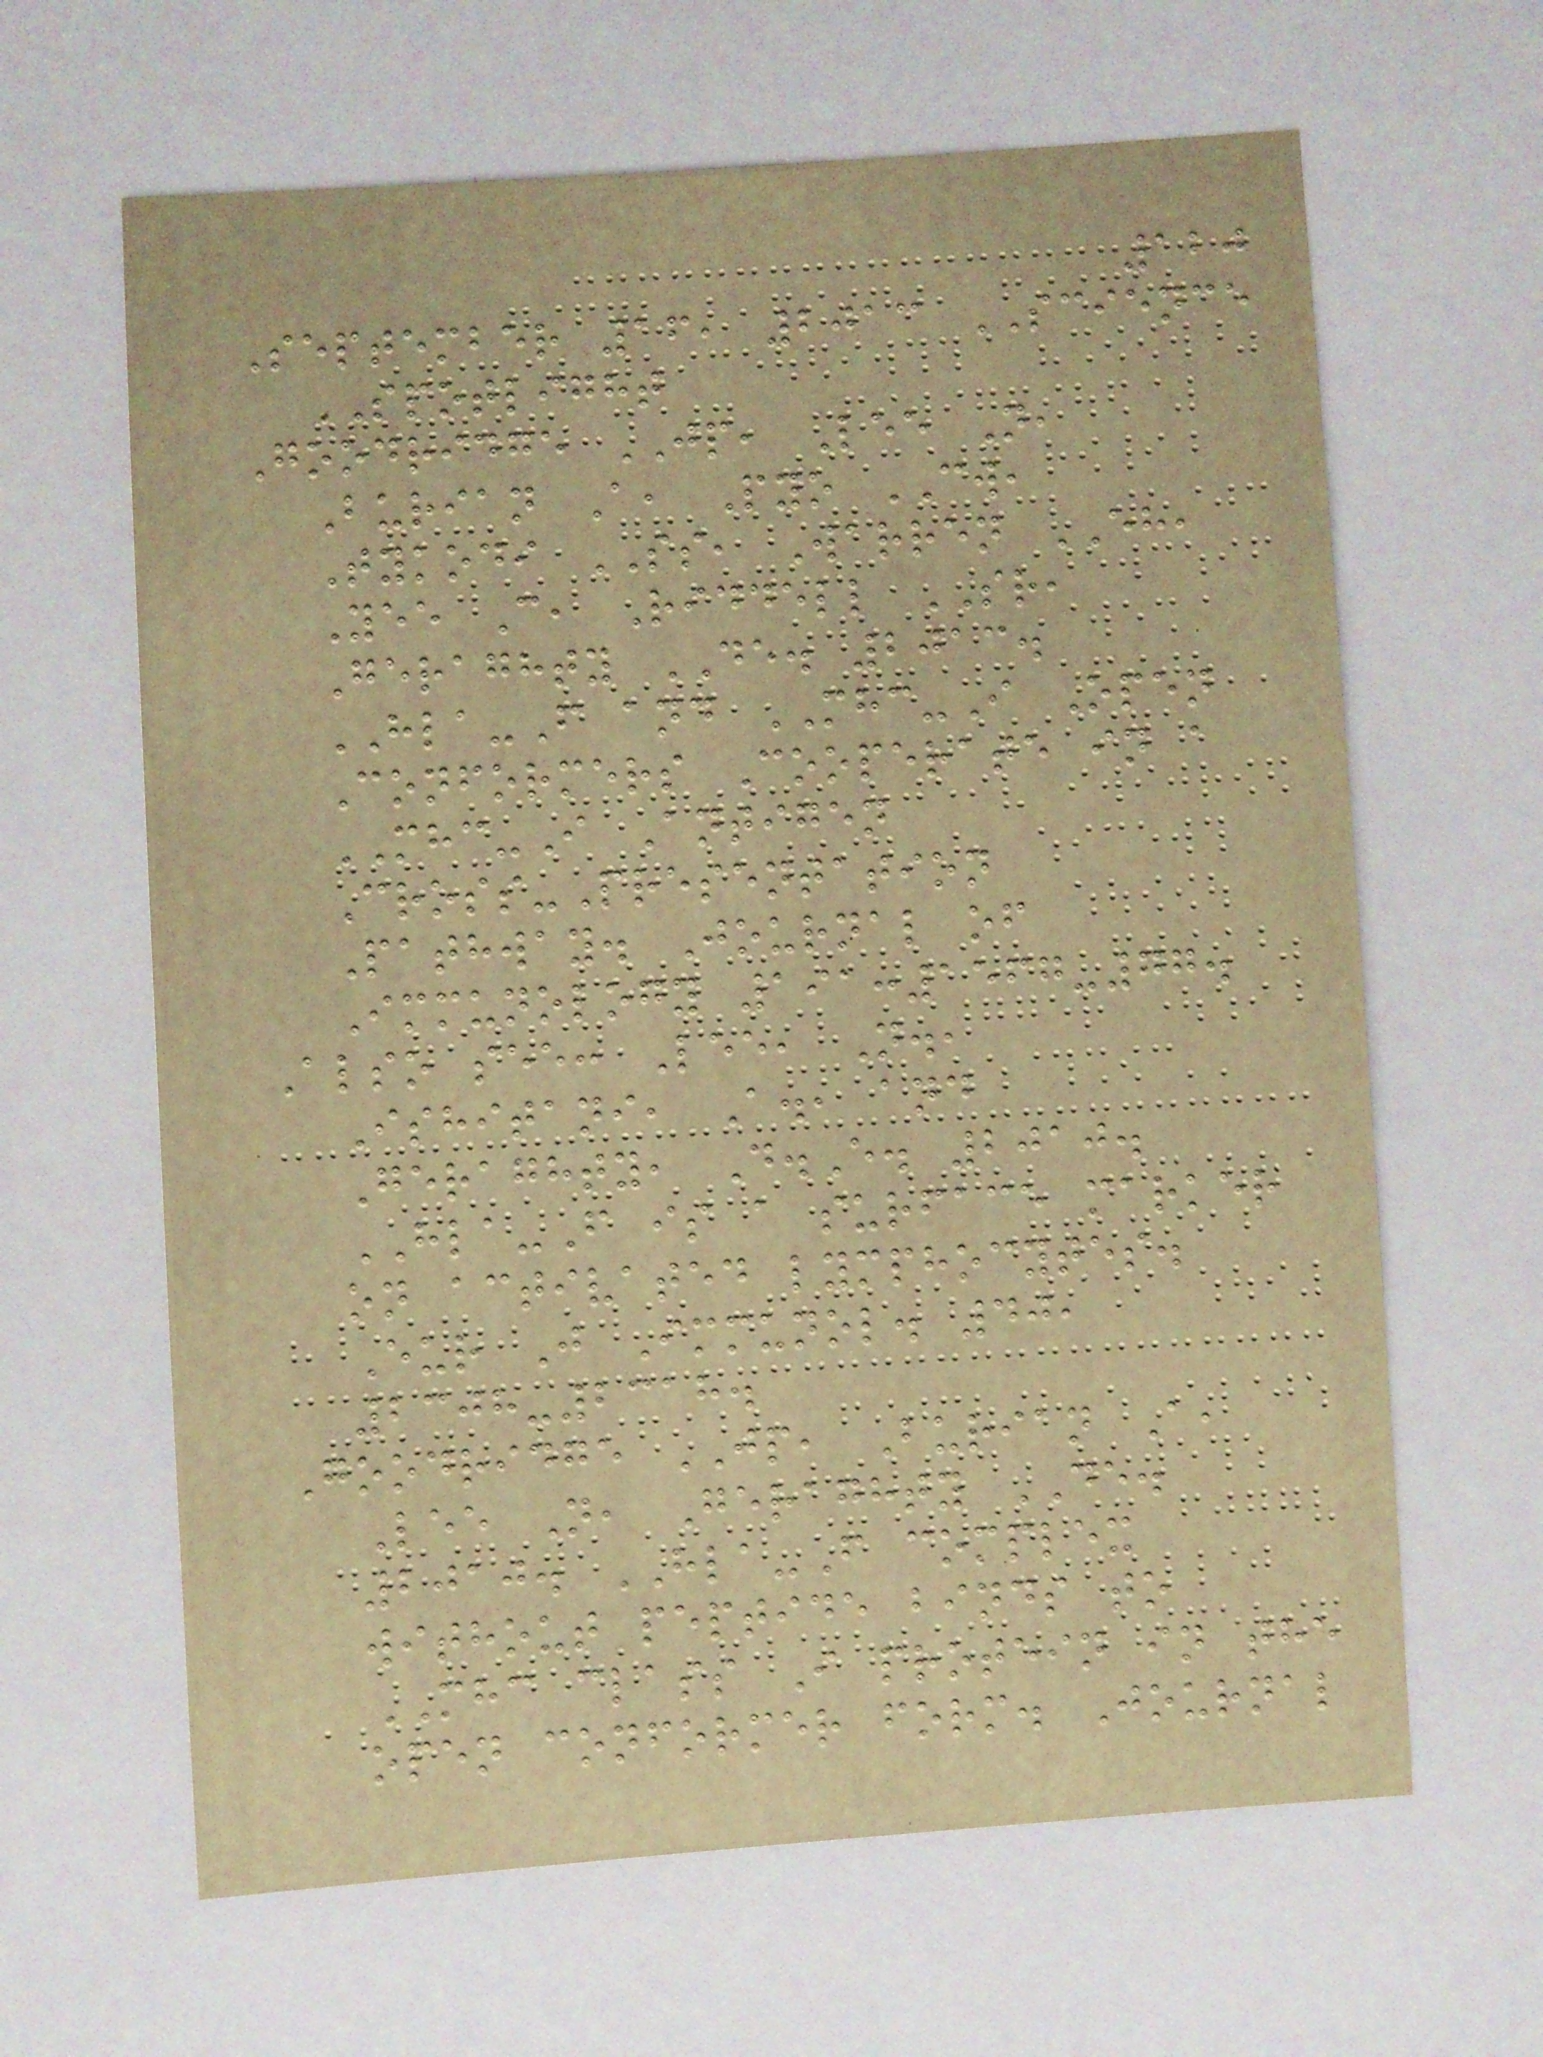120
September 16, 2013 SCIENCE
SPOTLIGHT
Goodridge JP, Lee N,
Burian A, Pyo CW,
Tykodi SS, Warren EH,
Yee C, Riddell SR,
Geraghty DE. 2013.
HLA-F and MHC-I Open
Conformers Cooperate in a
MHC-I Antigen
Cross-Presentation
Pathway. Journal of
Immunology 191:1567-77.
Also see: Lee, N.,
Ishitani, A., and
Geraghty, D.E. 2010.
HLA-F is a surface marker
on activated lymphocytes.
Eur J Immunol. 40,
2308-2318.
Goodridge JP, Burian A,
Lee N, Geraghty DE.
2010. HLA-F complex
without peptide binds to
MHC class I protein in the
open conformer form. Journal
